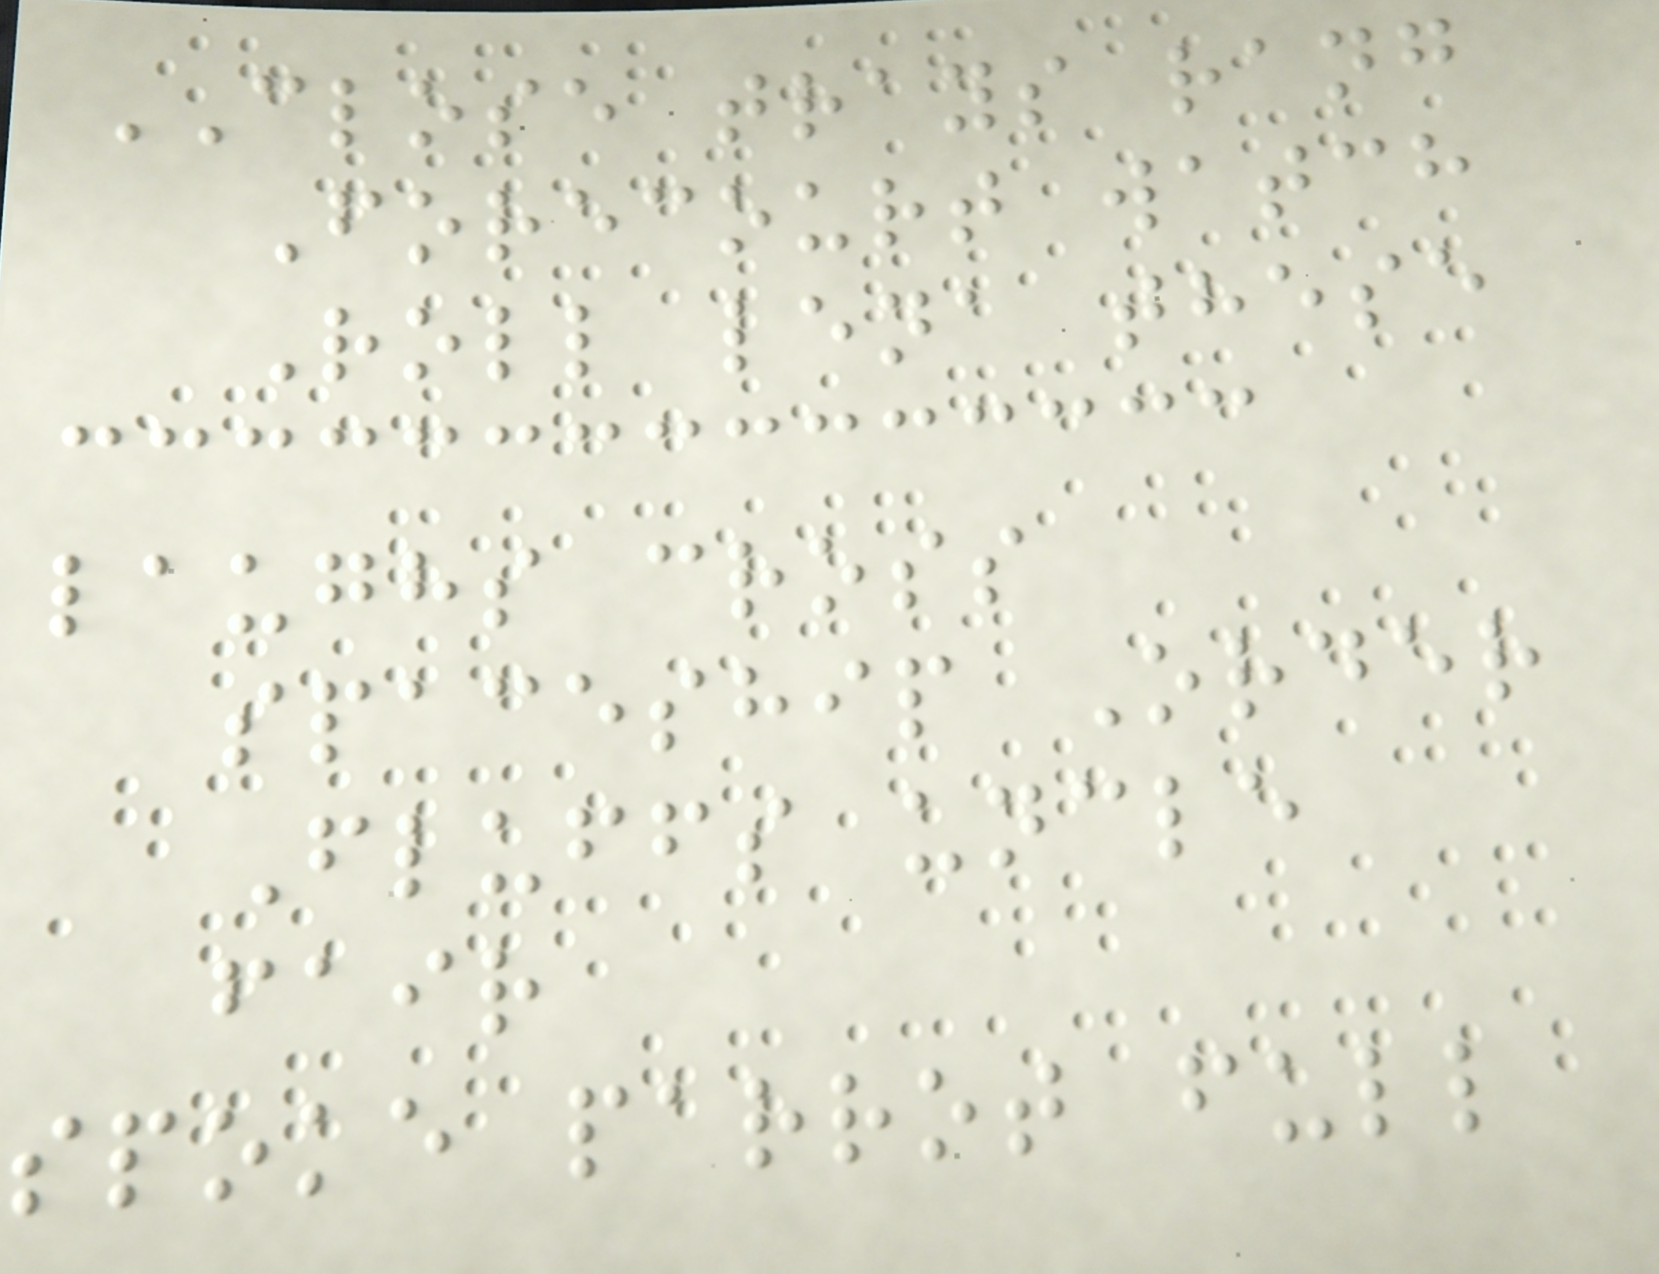CLOSE trays rang
Forecourt watch
Roll lena these
laughs cross
spaceship Order
Fluffs uncle
fair
spoke parrot full
